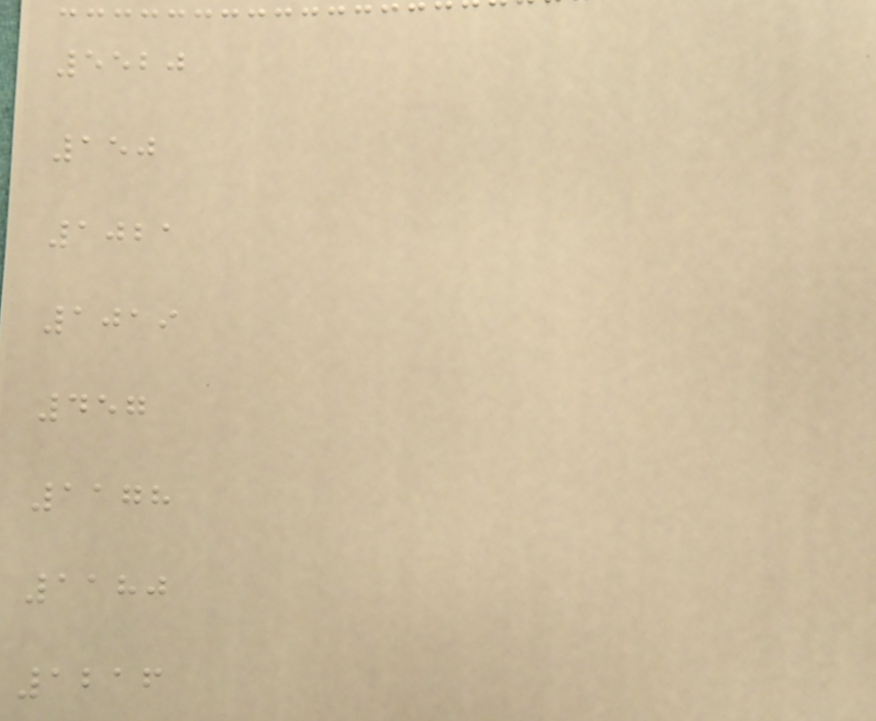5520
150
1021
1019
457
1178
1180
1216
